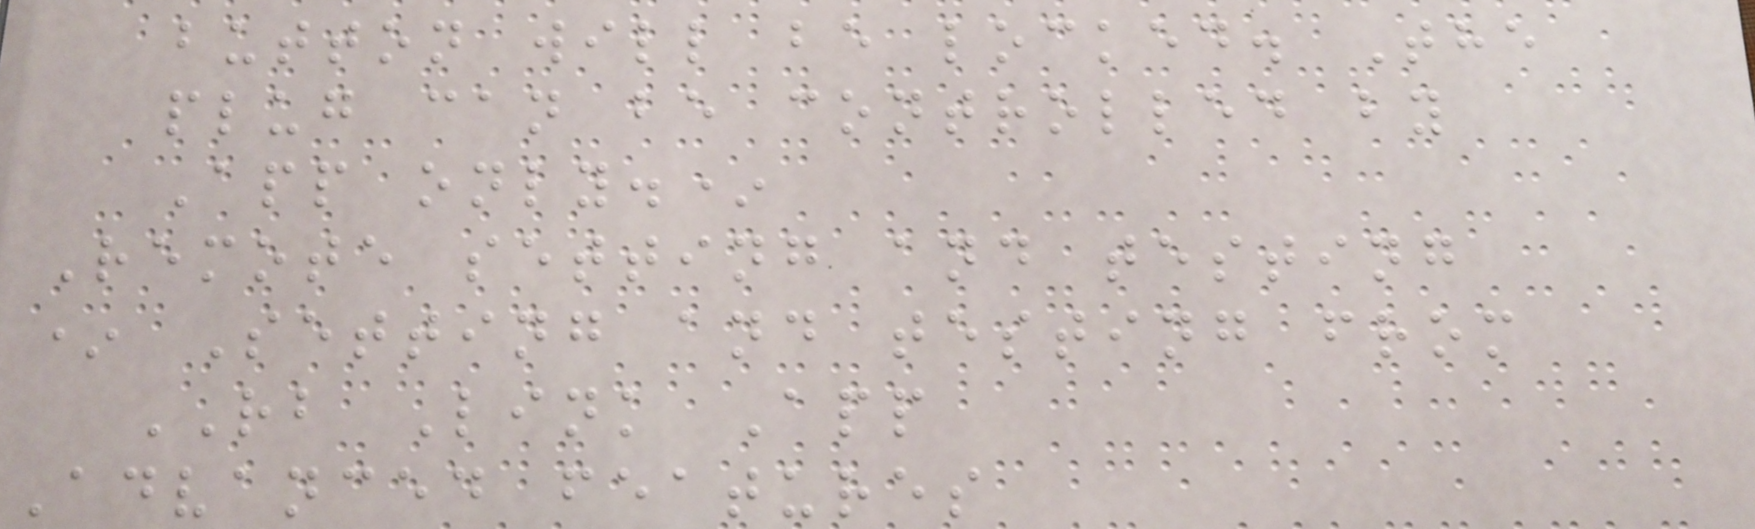button will be locked. The
plug can be controlled by
App only.*
Remote setting and testing
* Setting and testing from
RB Link App
Advanced features
